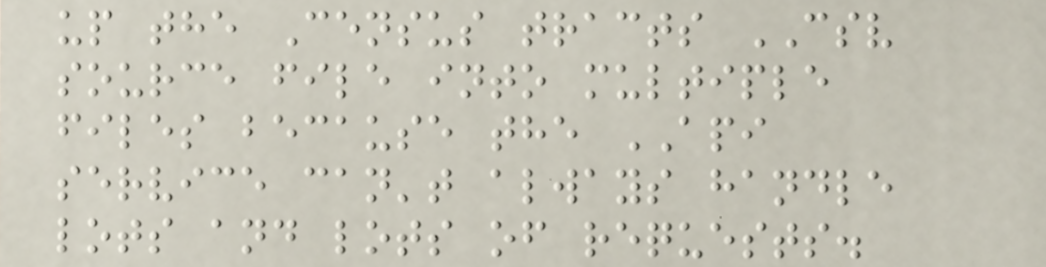up the Census tracts CSV
source file into multiple
files because the API
service can't always handle
lots and lots of requests.
